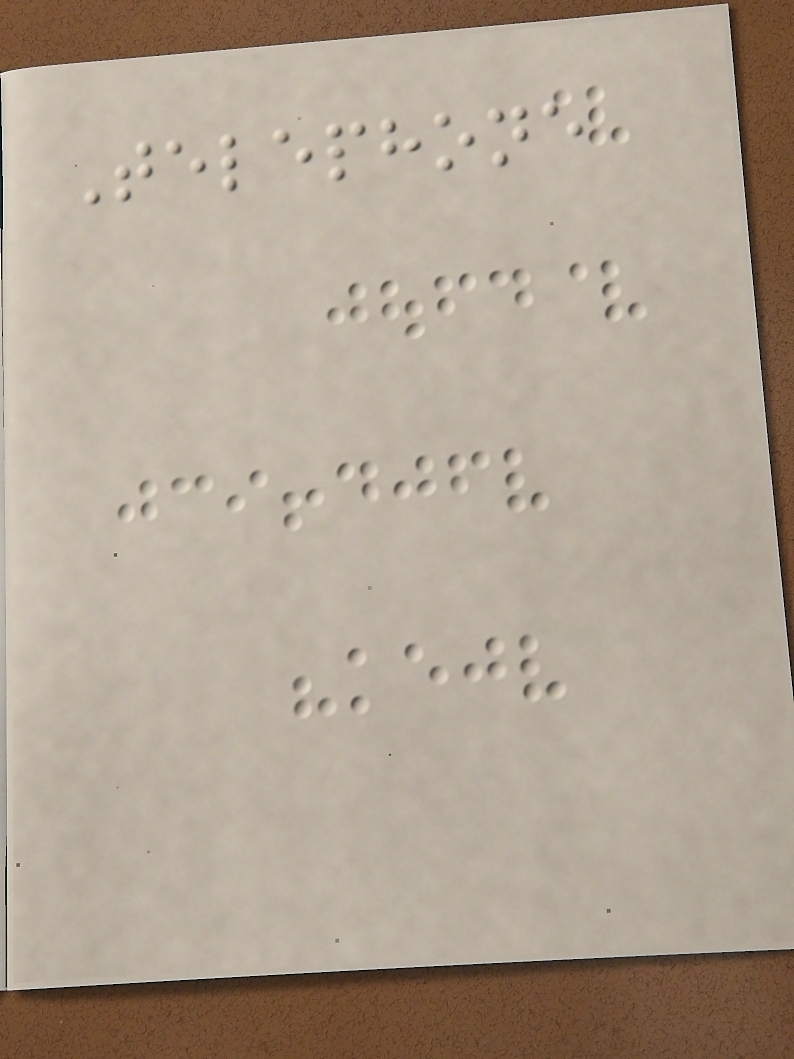Telephone
